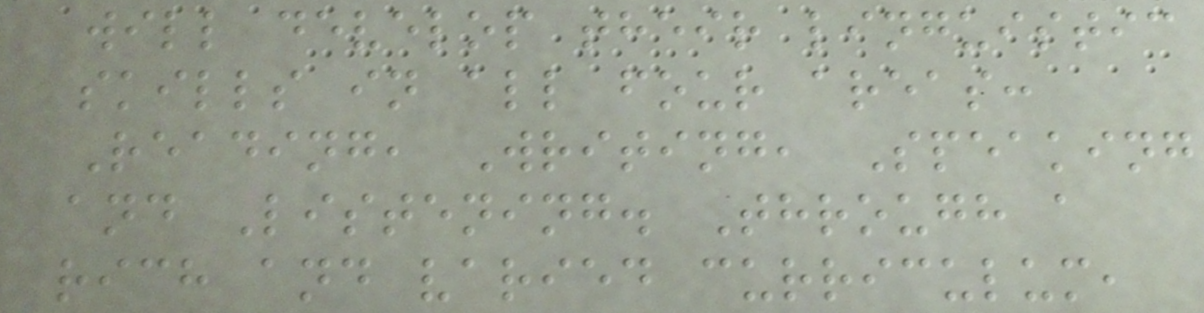will develop their linguistic
skills in all four areas:
Reading, Writing, Speaking
and Listening. Through a
rich and varied curriculum,
